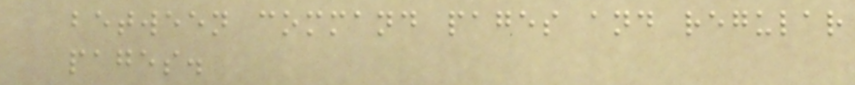between command pages and regular
pages.
